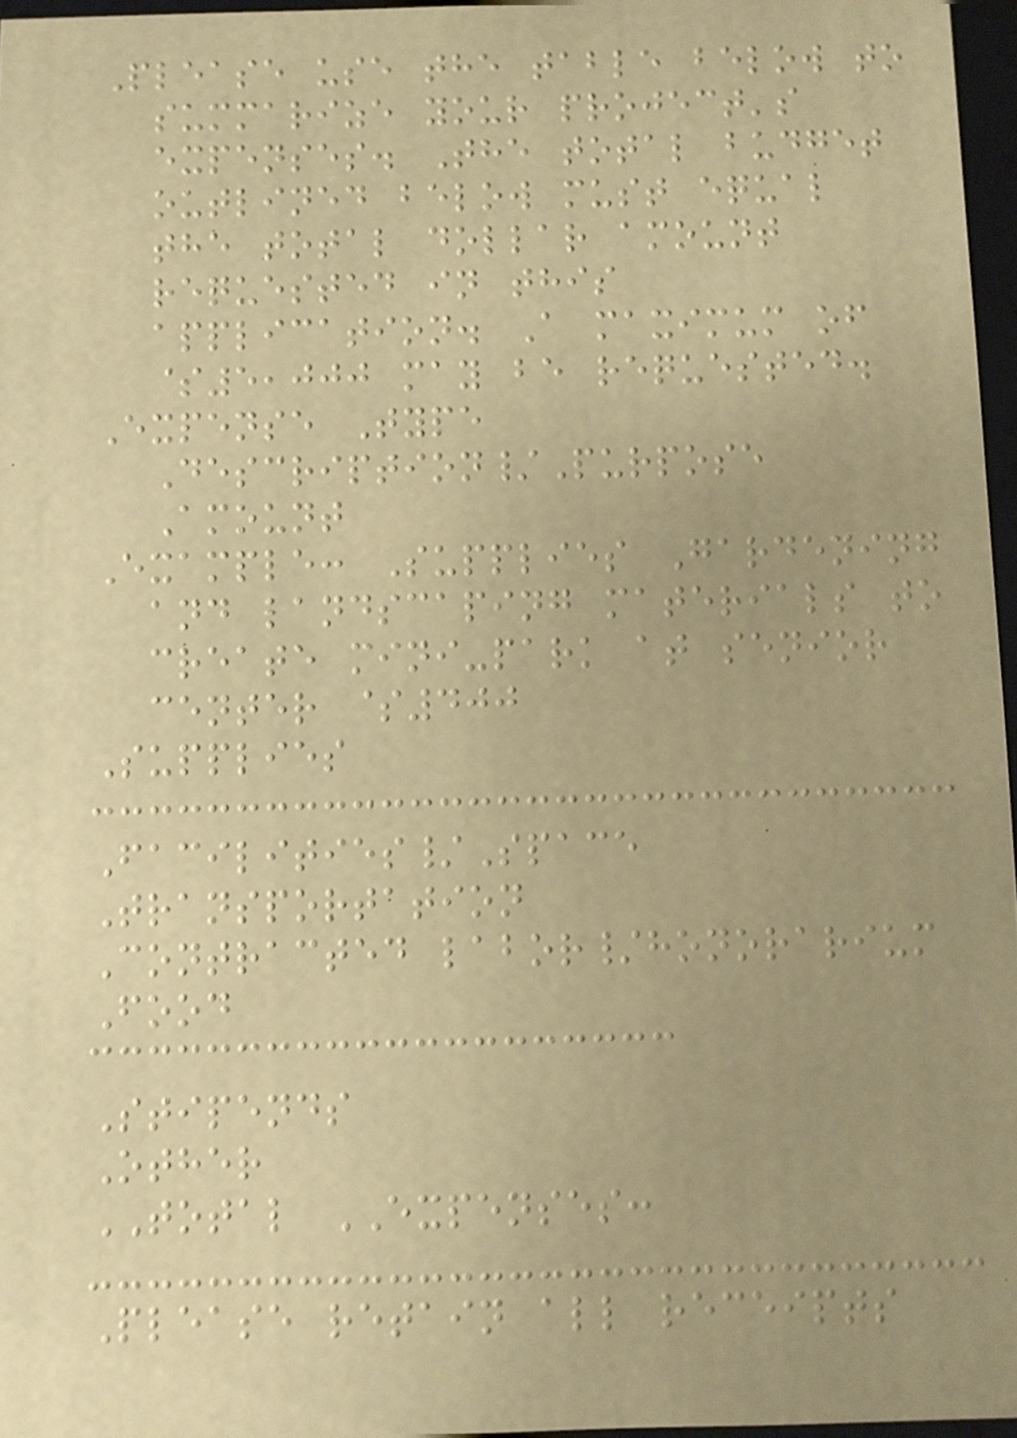Please use the table below to
summarize your project's
expenses. The total budget
outlined below must equal
the total dollar amount
requested in this
application. A maximum of
$5,000 may be requested.
Expense Type
Description/Purpose
Amount
Example: Supplies Gardening
and landscaping materials to
create mini-park at senior
center $400
Supplies
Facilities/Space
Transportation
Contracted labor/honorarium
Food
Stipends
Other
TOTAL EXPENSES:
Please retain all receipts
